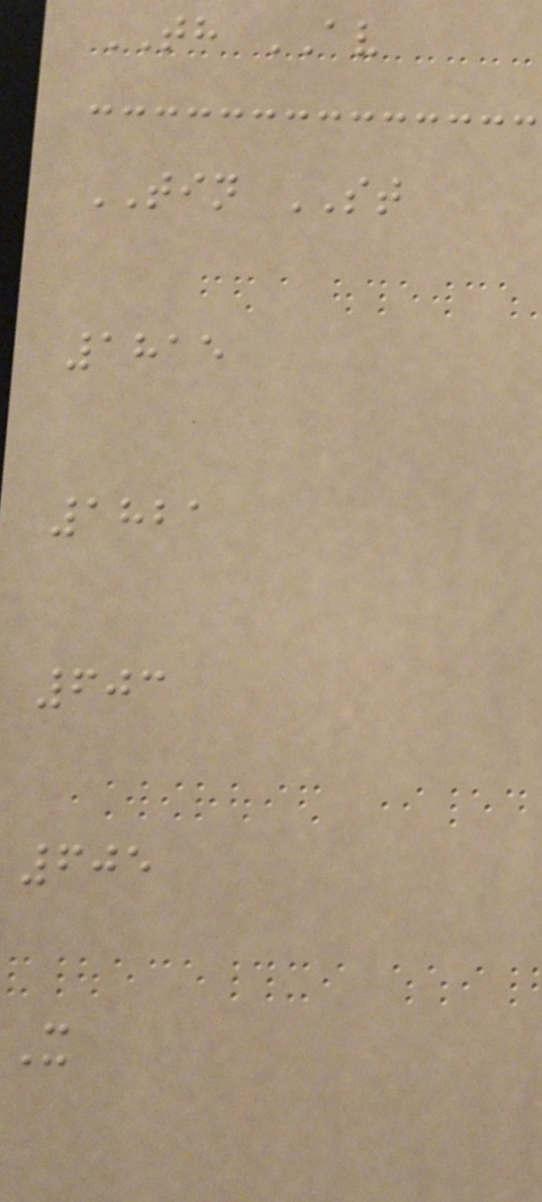TH AV
TIN ST
1815
1821
603
605
X
